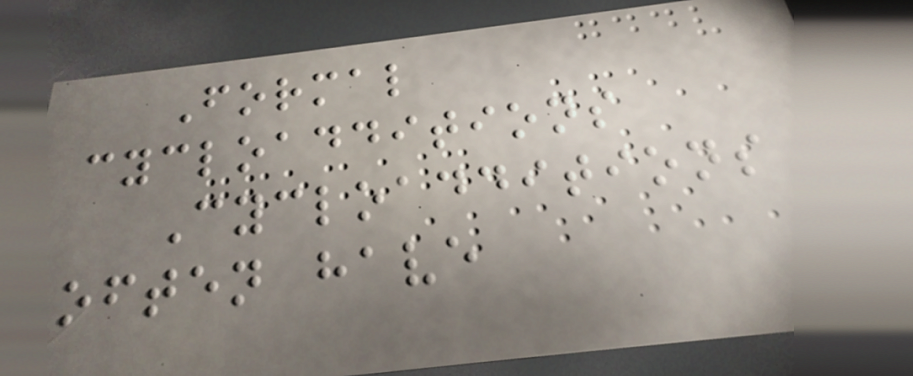Formal
cycloadditions
Cycloadditions
often have
